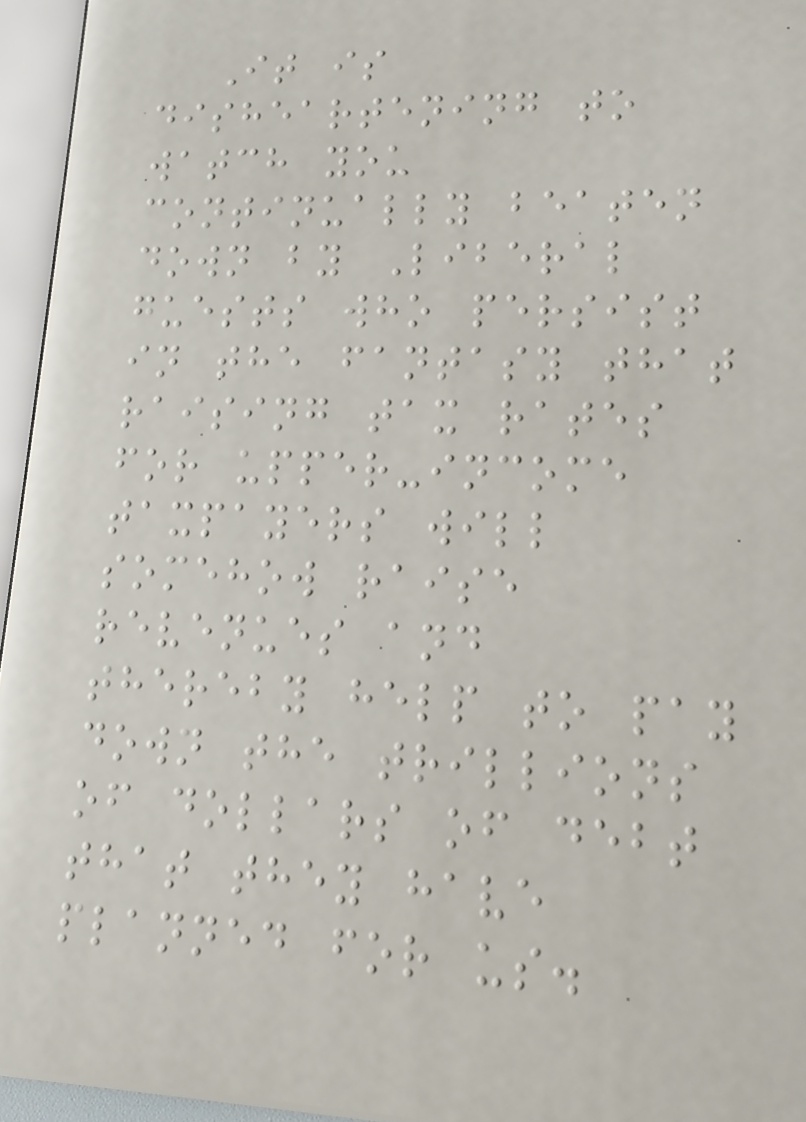It is
disheartening to
watch you
continually beaten
down by Liberal
guests who persist
in the fantasy that
raising tax rates
for upper-income
taxpayers will
somehow raise
revenues and
thereby help to pay
down the trillions
of dollars of debt
that they have
planned for us.
